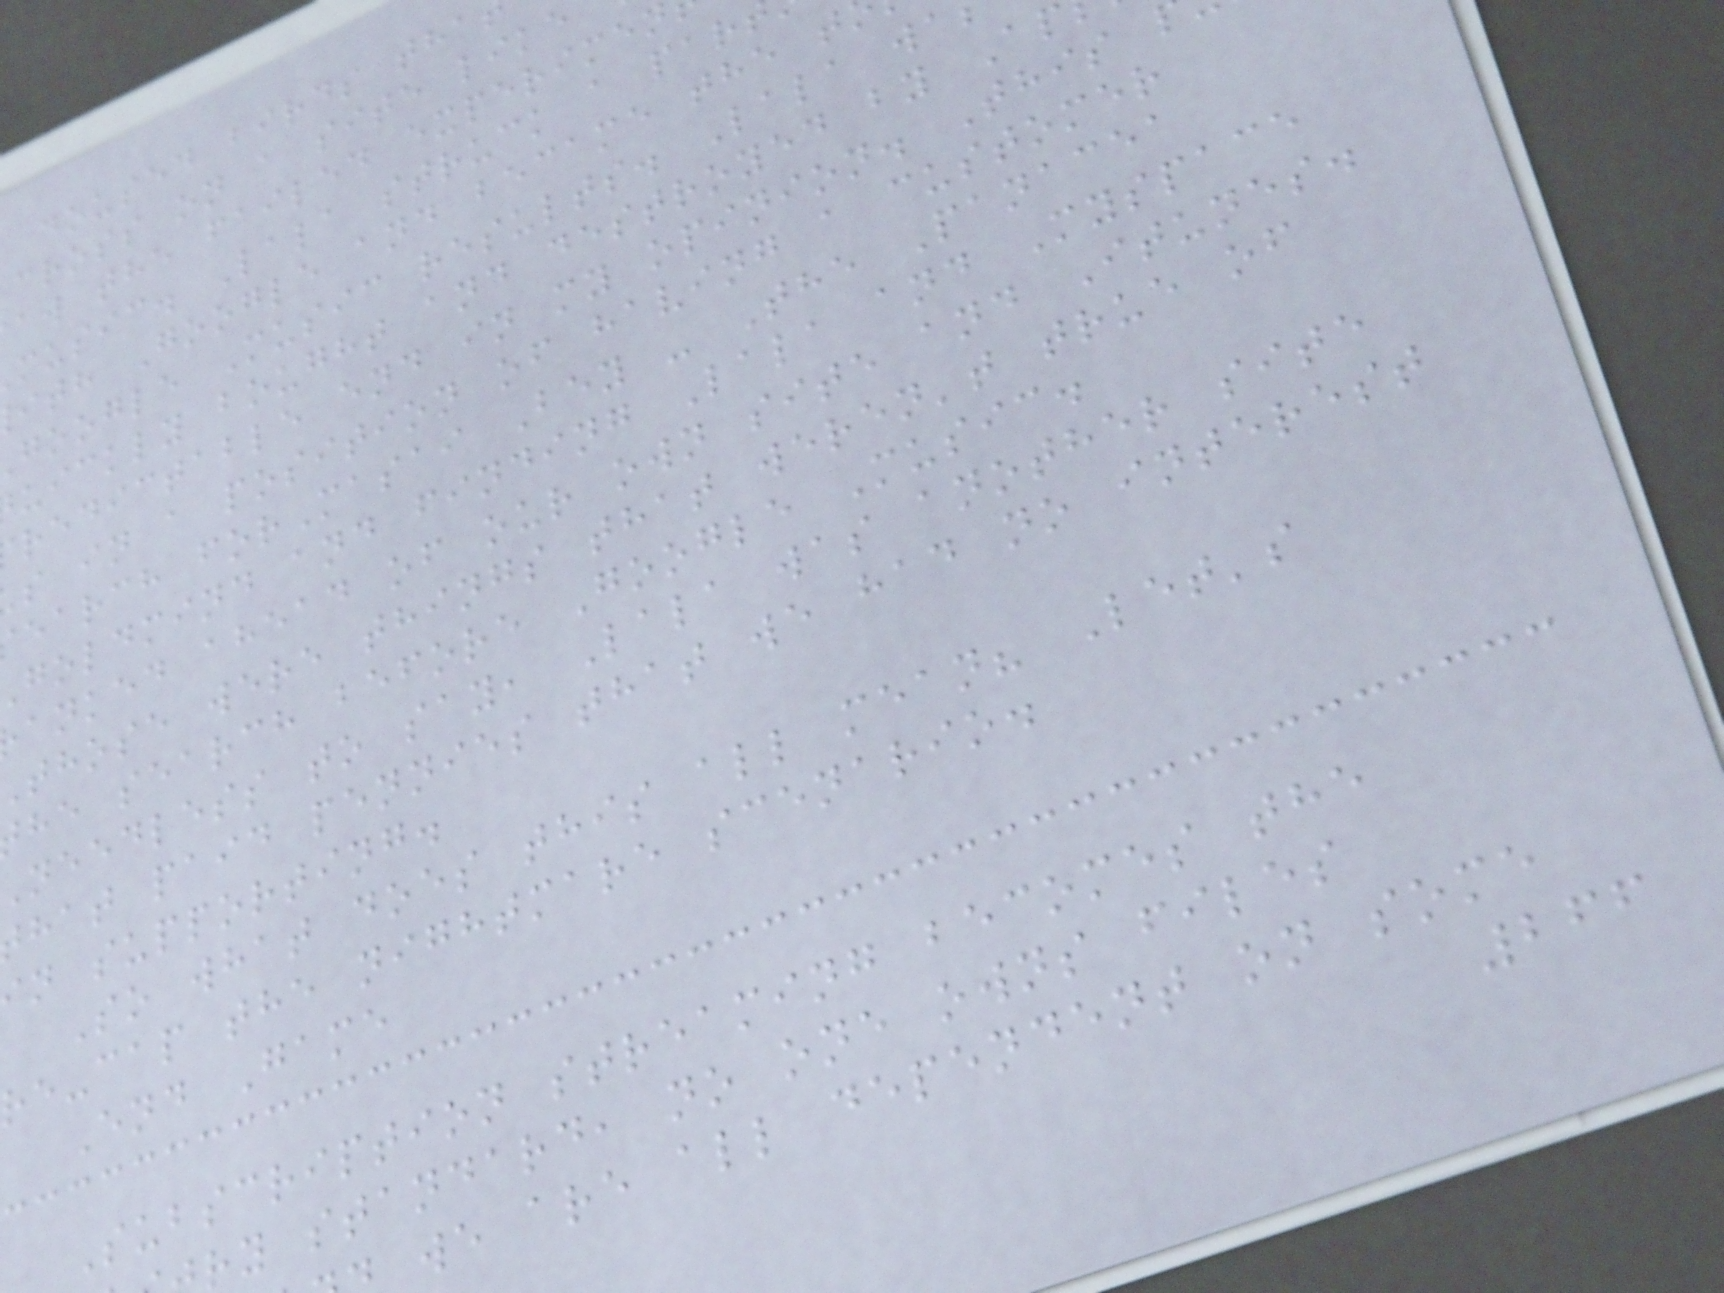doused birds tha
cross on a site like
aw the failed experimen
music. Lala struck a par
ith Google and became the t
google Music results. Lala wa
uickly bought and destroyed by Ap
redictable end in my opinion. This
s in a position of having a customer
earch forMasai Bey - The Panacea
goldmind and finding Lala and Myspace
anked ahead of our own site and Itunes.
those were things that weren't true of
he search before Google Music.
needless to say, Lala was another site
hat paid pennies that we had no interest
n supporting.
So what does this all mean? Let's
re-cap the nightmare scenario.
End Game
Subscription streaming becomes the
ry standard, no one owns files
we are all dependent on some
266
